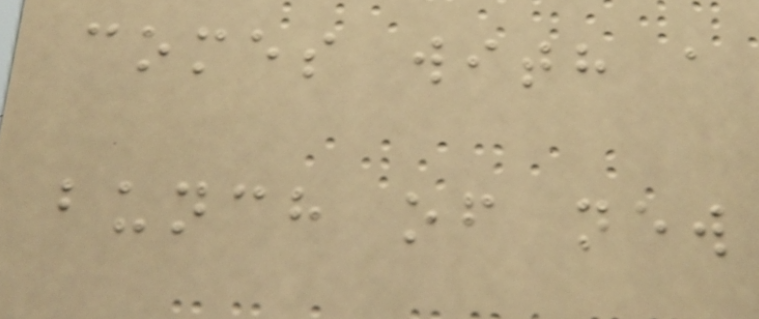comes with a
bunch of new
